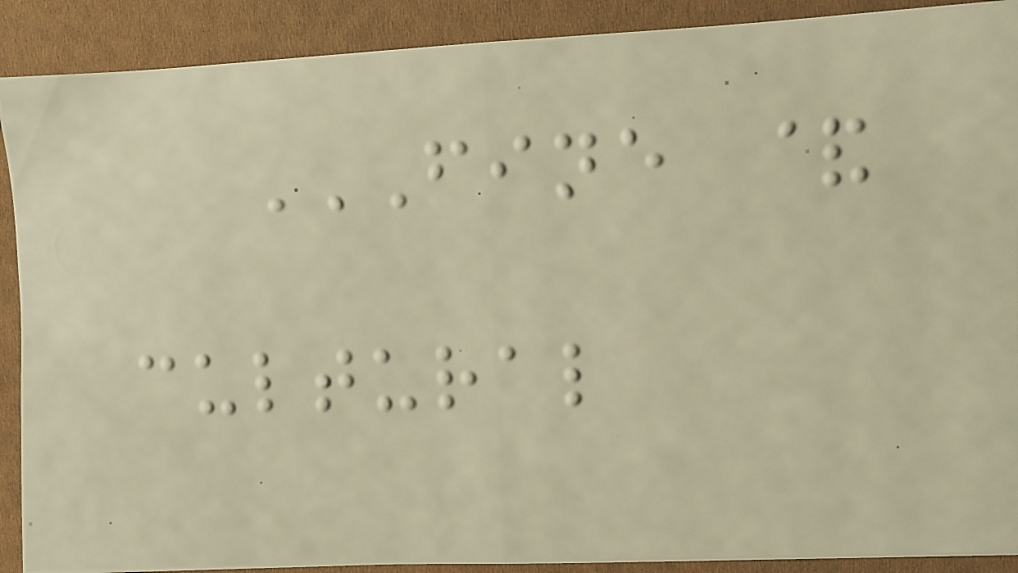FINE &
CULTURAL
